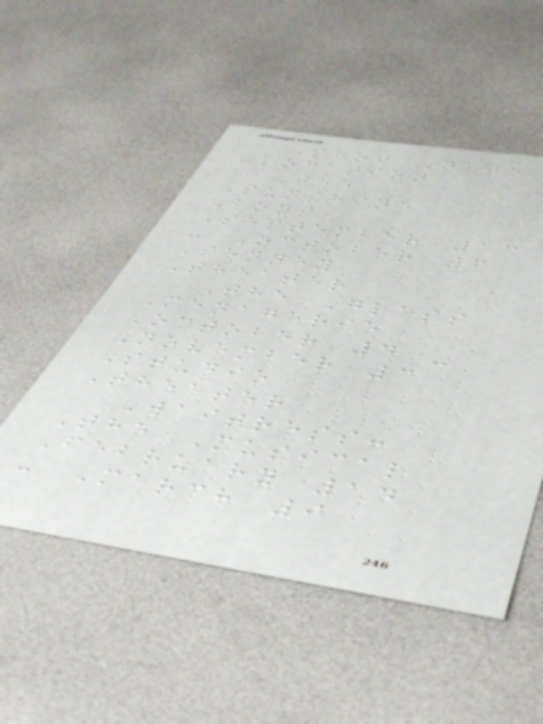Show Date
Location
The
Sunshine
Boys
September 13
- October 6
Senney
Theater
The Glass
Menagerie
October 4 -
November 3
Studio
Theater
Waitress:
The Musical
February 14
- March 9
